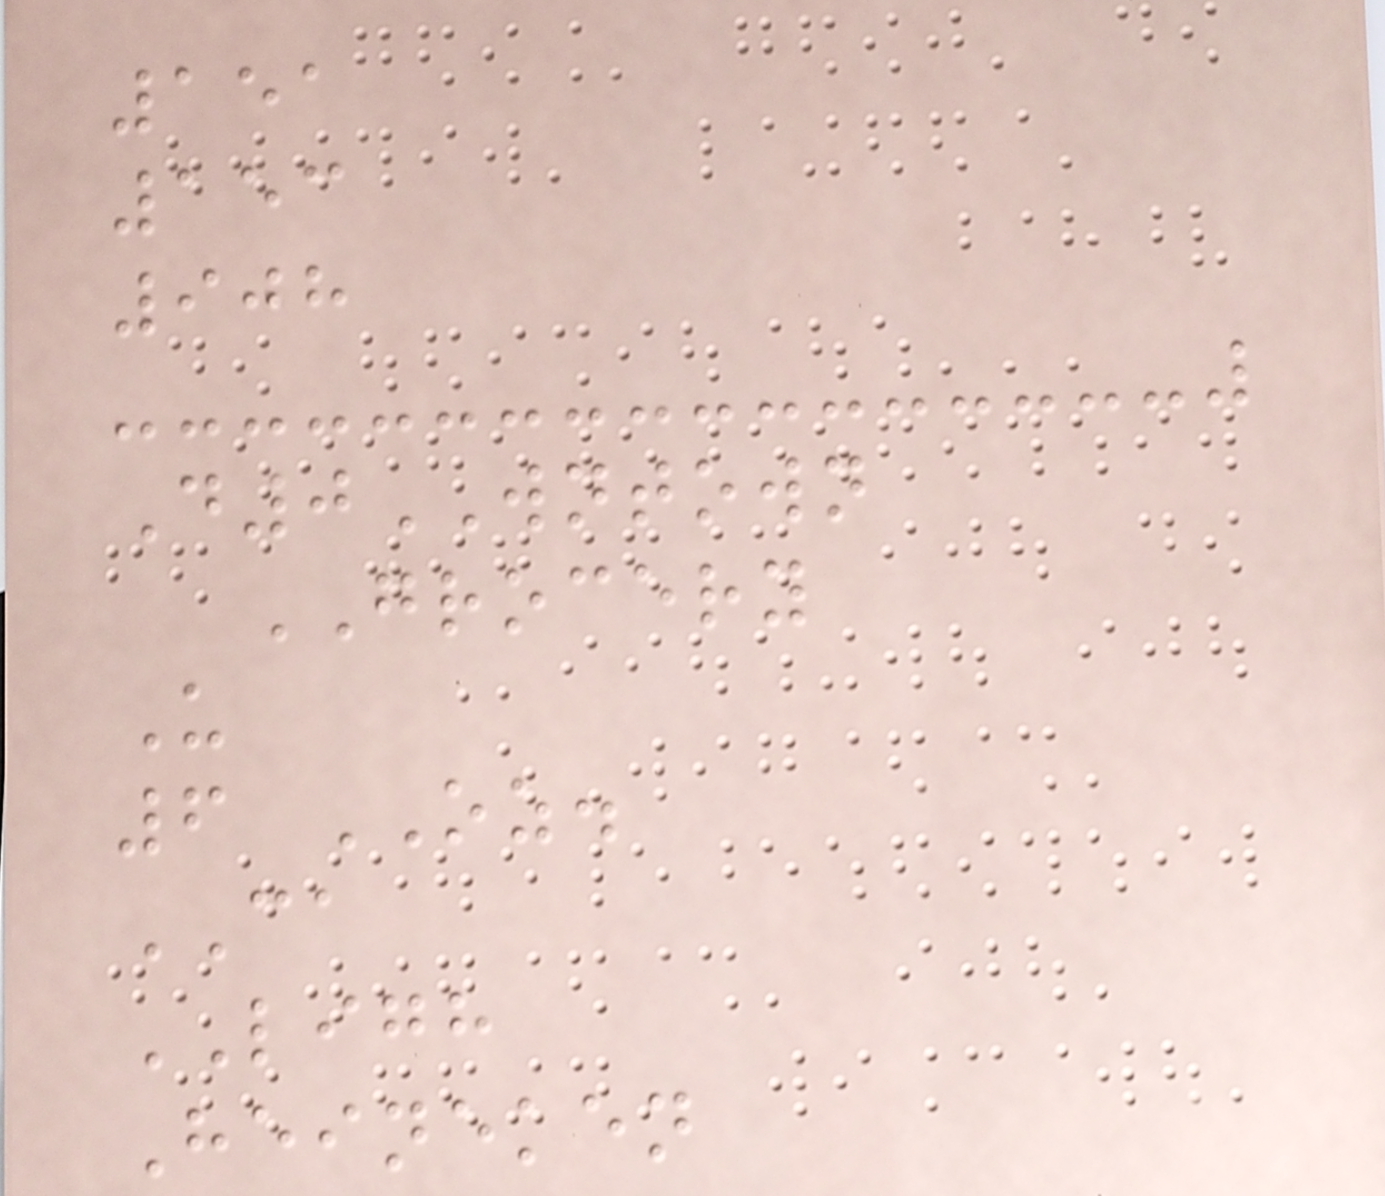151
153
908
D0WNTOWN
GROCERY
U
6 OZ.
CA
LIGH
Heineken
